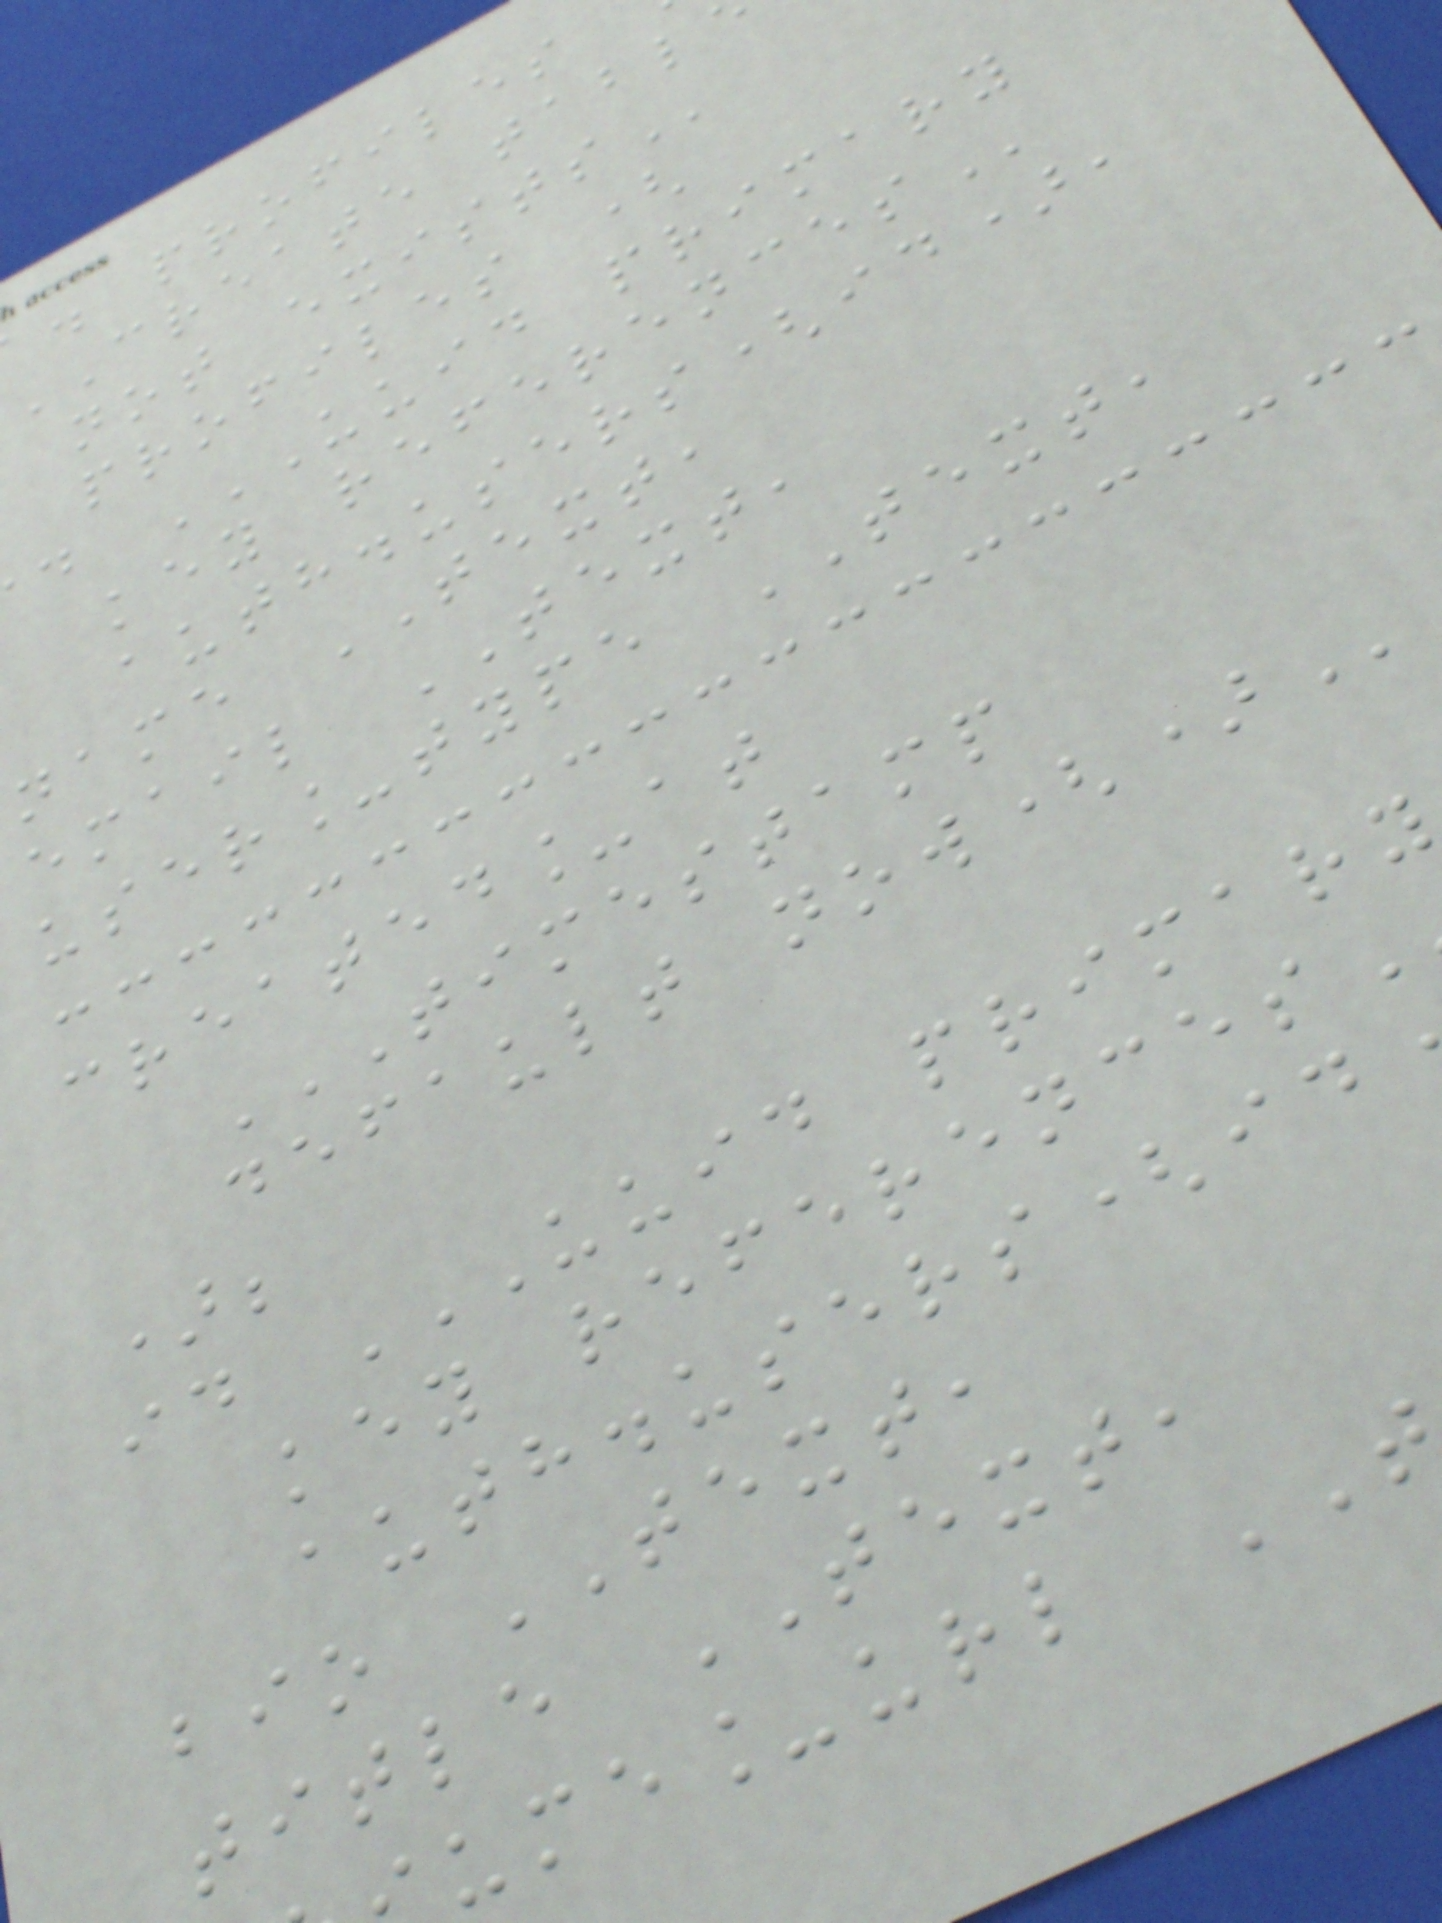. profiles
CREATE
profiles (
auth.users(id),
name TEXT,
email TEXT,
user_type TEXT,
created_at
TIMESTAMP
default
);
id UUID PRIMARY
auth.users(id
bio TEXT,
title TEXT,
ume_url
